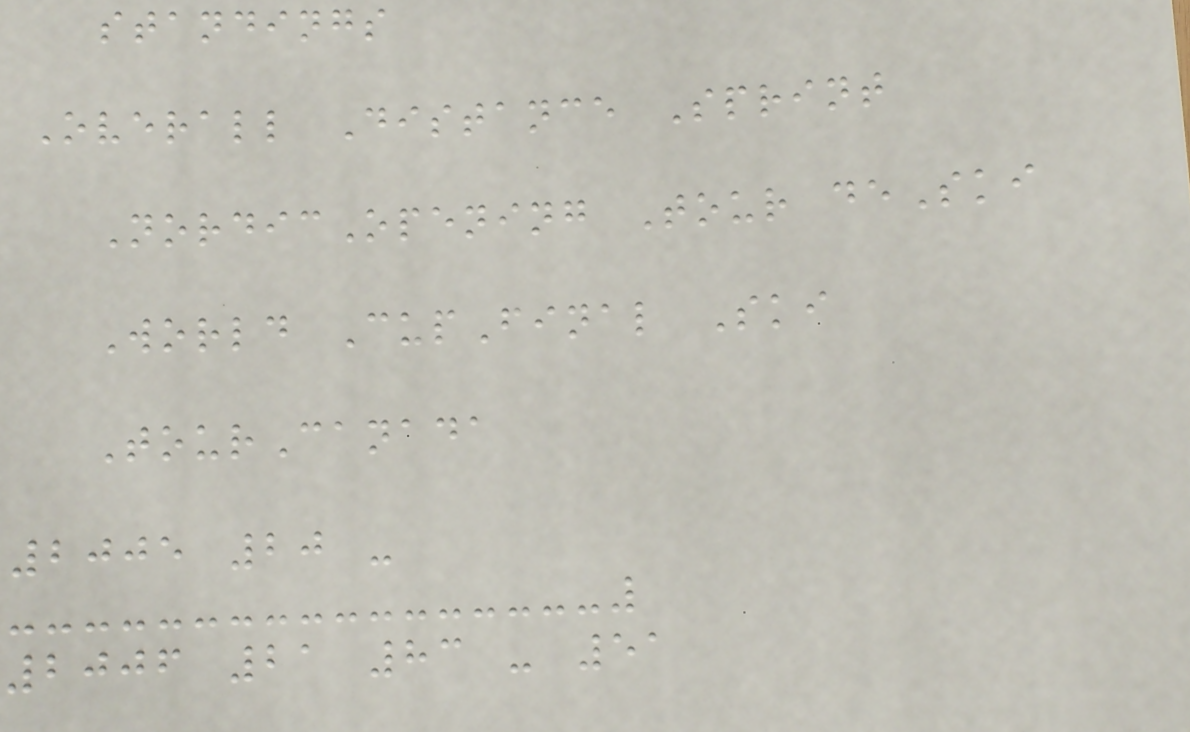standings
Overall Distance Sprint
NordicOpening Tour deSki
World CupFinal Ski
TourCanada
2005 20 -
2006 21 83 - 51
